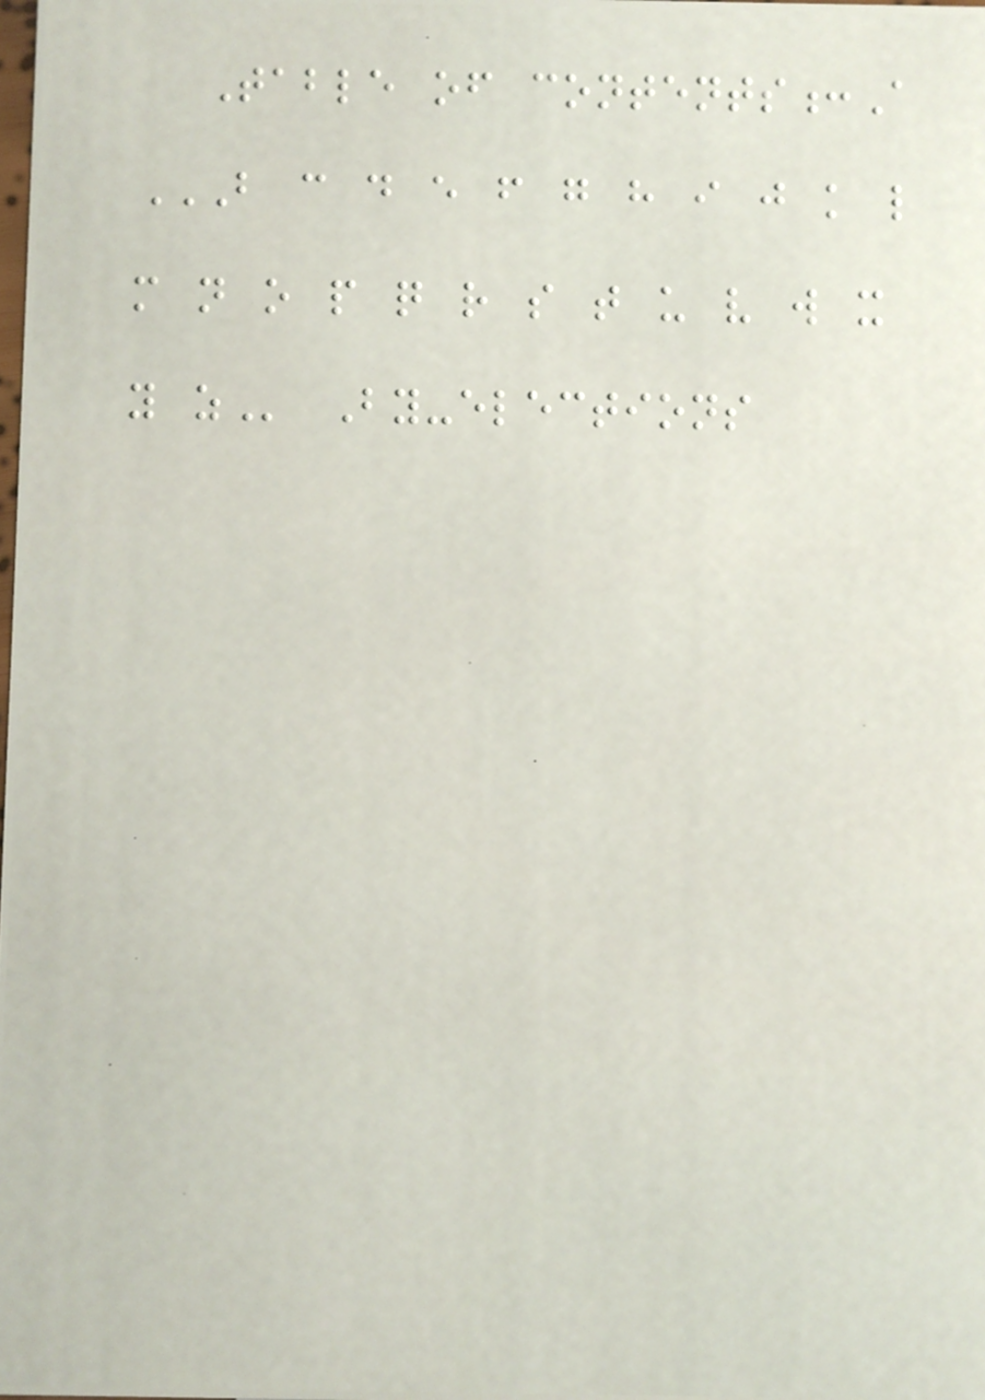Table of contents:A
B C D E F G H I J K L
M N O P Q R S T U V W X
Y Z By-elections
